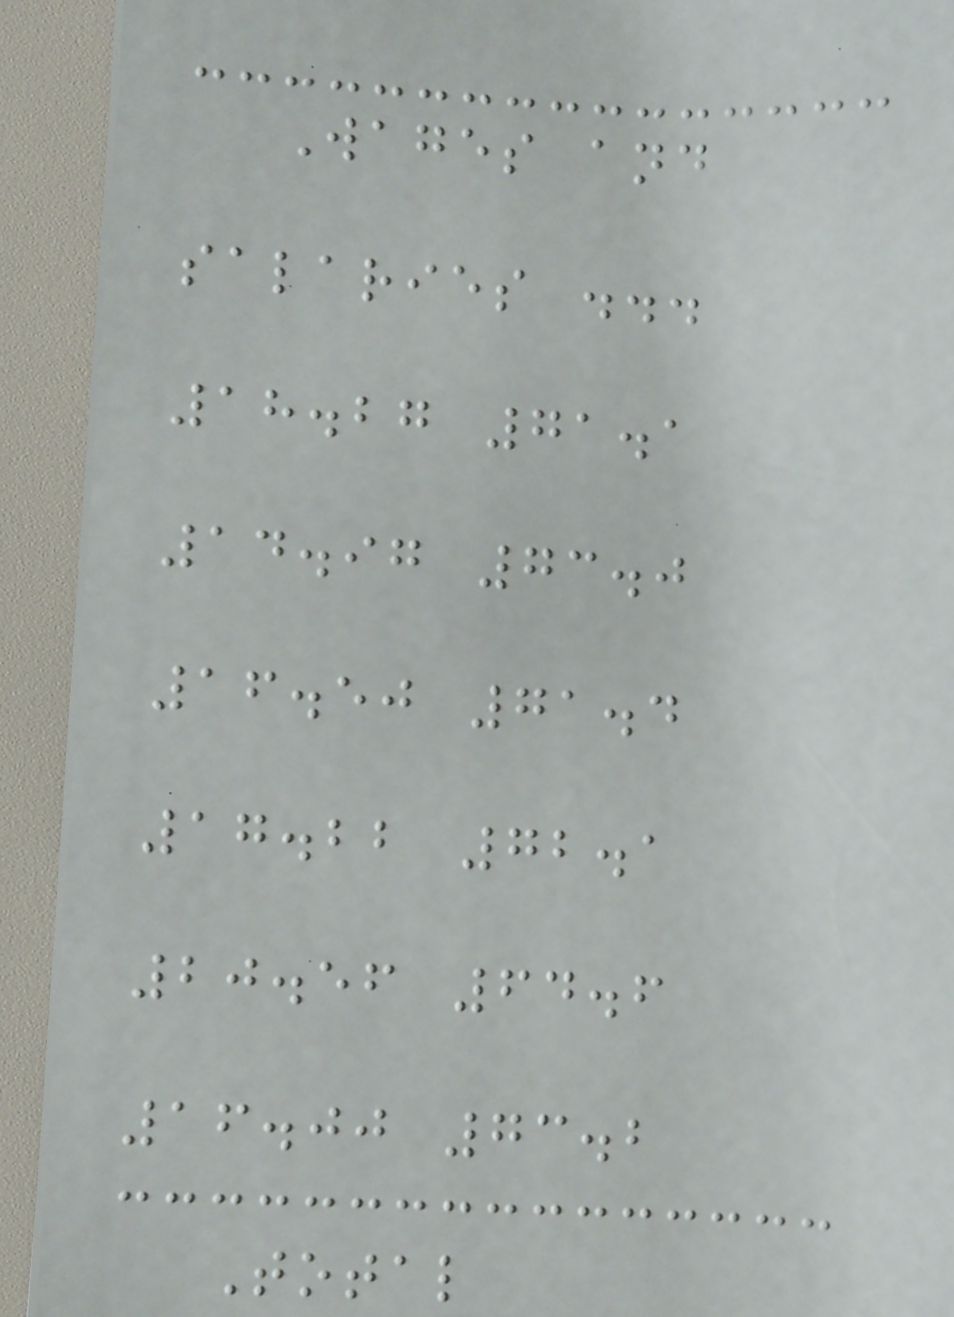Wages and
salaries ...
18.27 71.1
14.97 73.0
16.50 71.4
17.22 72.1
20.56 64.6
16.00 73.2
Total
